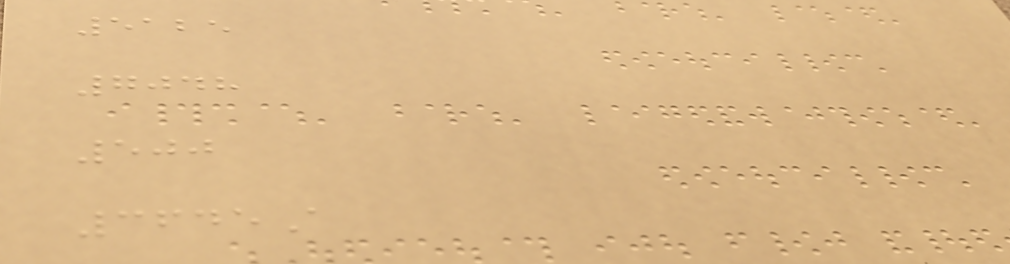5125
7048
500
3645A
